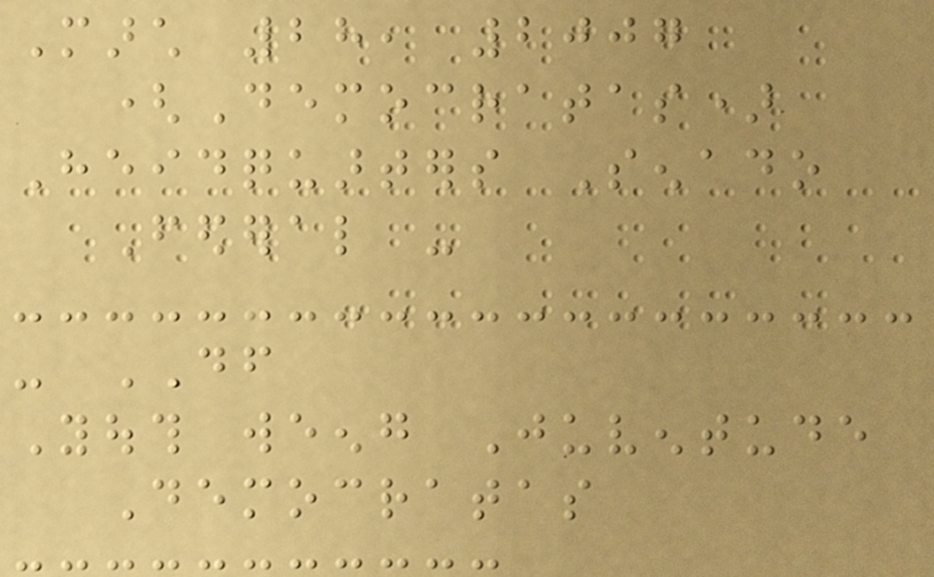March 28, 2007
(Democratas)
Heidquarters Senado
Federal -
- DF
Youth weeng Juventude
Democratas
